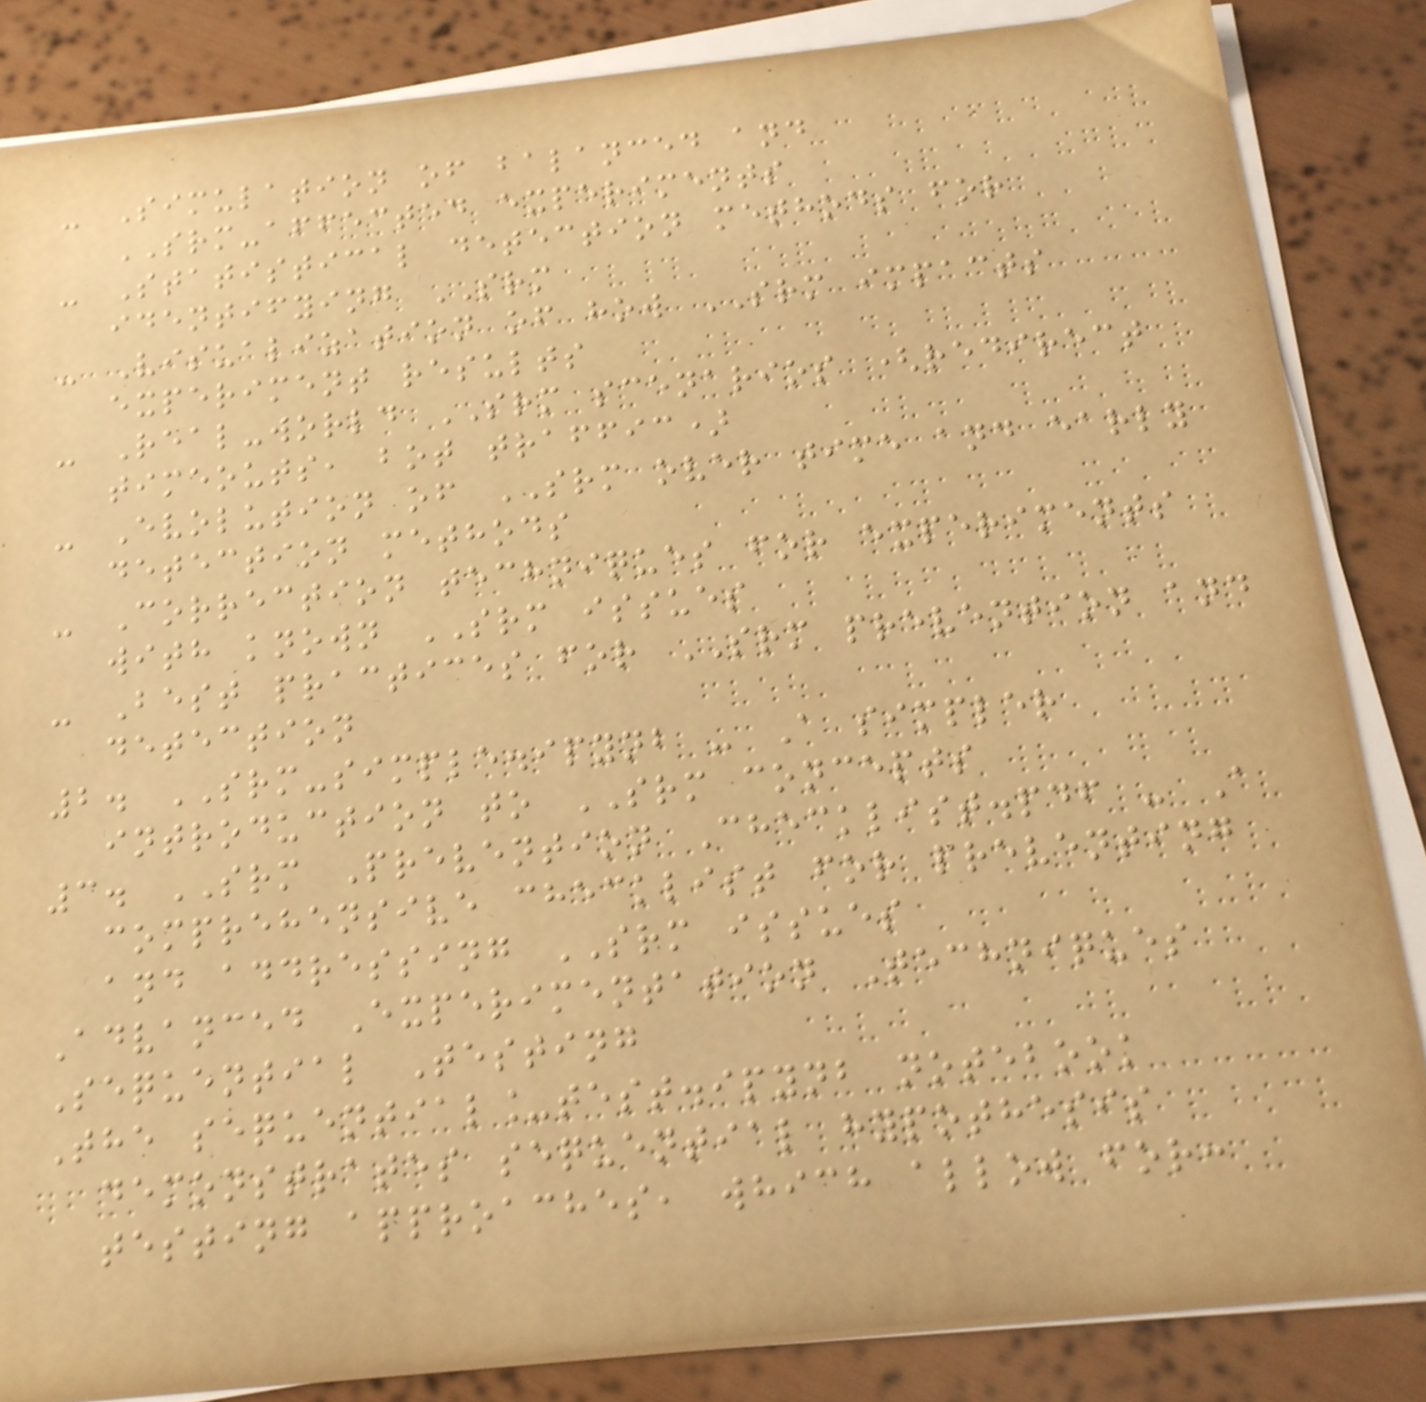- Simulation of balanced and
SRM-affected experiments
- Statistical detection methods for
identifying SRM
- Visualization of how SRM impacts
experiment results
- Real-world SRM scenarios (redirect
timeouts, bot traffic)
- Evolution of SRM over time and early
detection methods
- Correction techniques for experiments
with known SRM issues
- Best practices for SRM prevention and
detection
2. SRM-simple.ipynb - A simpler
introduction to SRM concepts
3. SRM Prevention Checklist.pdf - A
comprehensive checklist for preventing
and addressing SRM issues
Advanced Experimentation Techniques
Sequential Testing
The sequential_test.ipynb notebook
demonstrates sequential hypothesis
testing approaches, which allow for:
